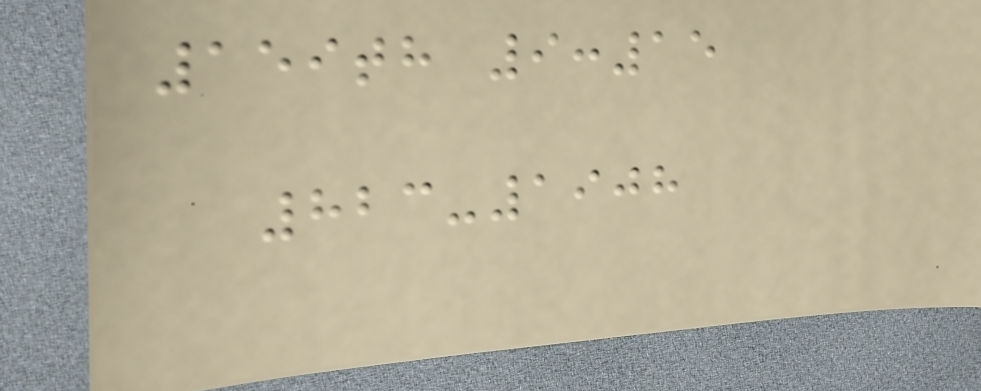159th 9:15
823-1908
